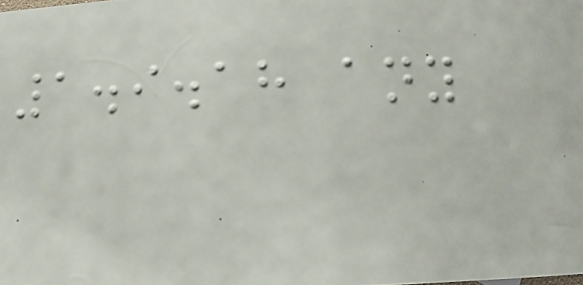1.9.18 any
